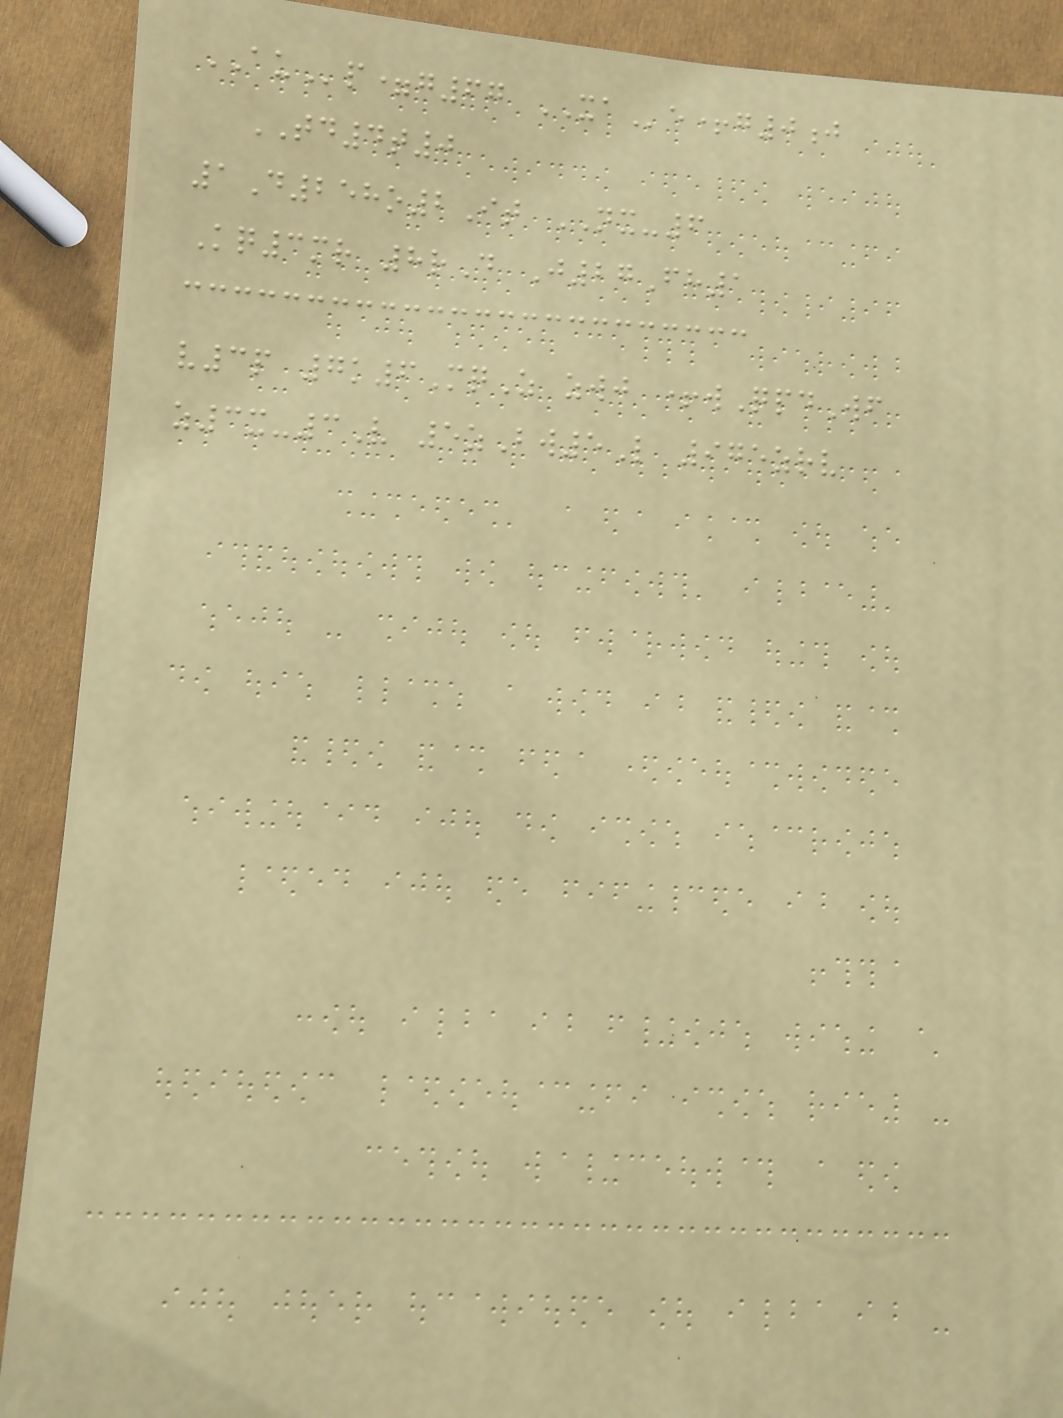AUp=g67 XAe+g0j
TD4t0
1D258o2It NX-6
Kq3mr 8rD J27Fh1
v3p 7k6MqZ zwj +wQpdWf
z3x-3V 5zBw5L 975zrv
